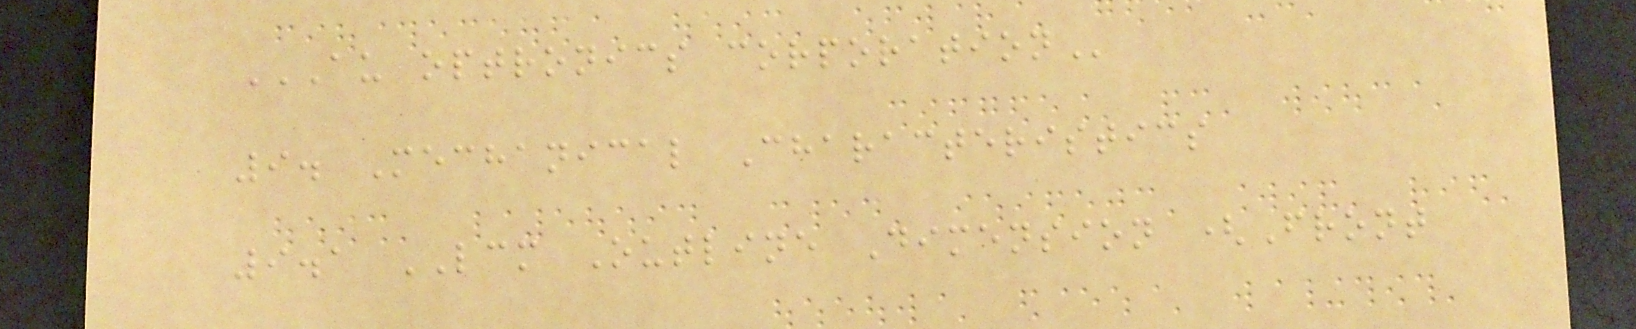AU OPTRONICS CORPORATION
9. Mechanical Characteristics
9.1 LCM Outline Dimension (Front
